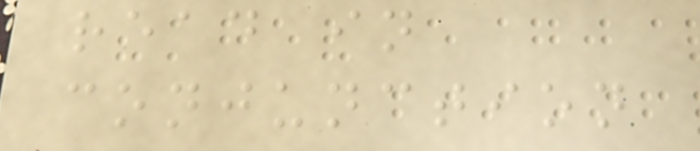read in
conjunction
